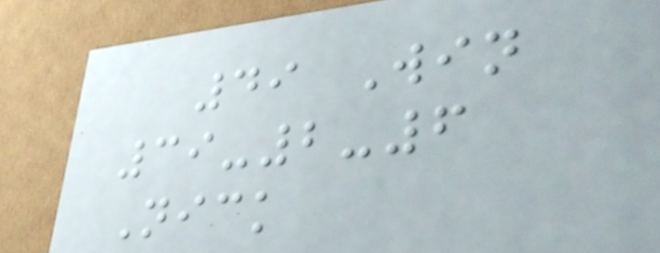49 Win
39-2-6
Nick
